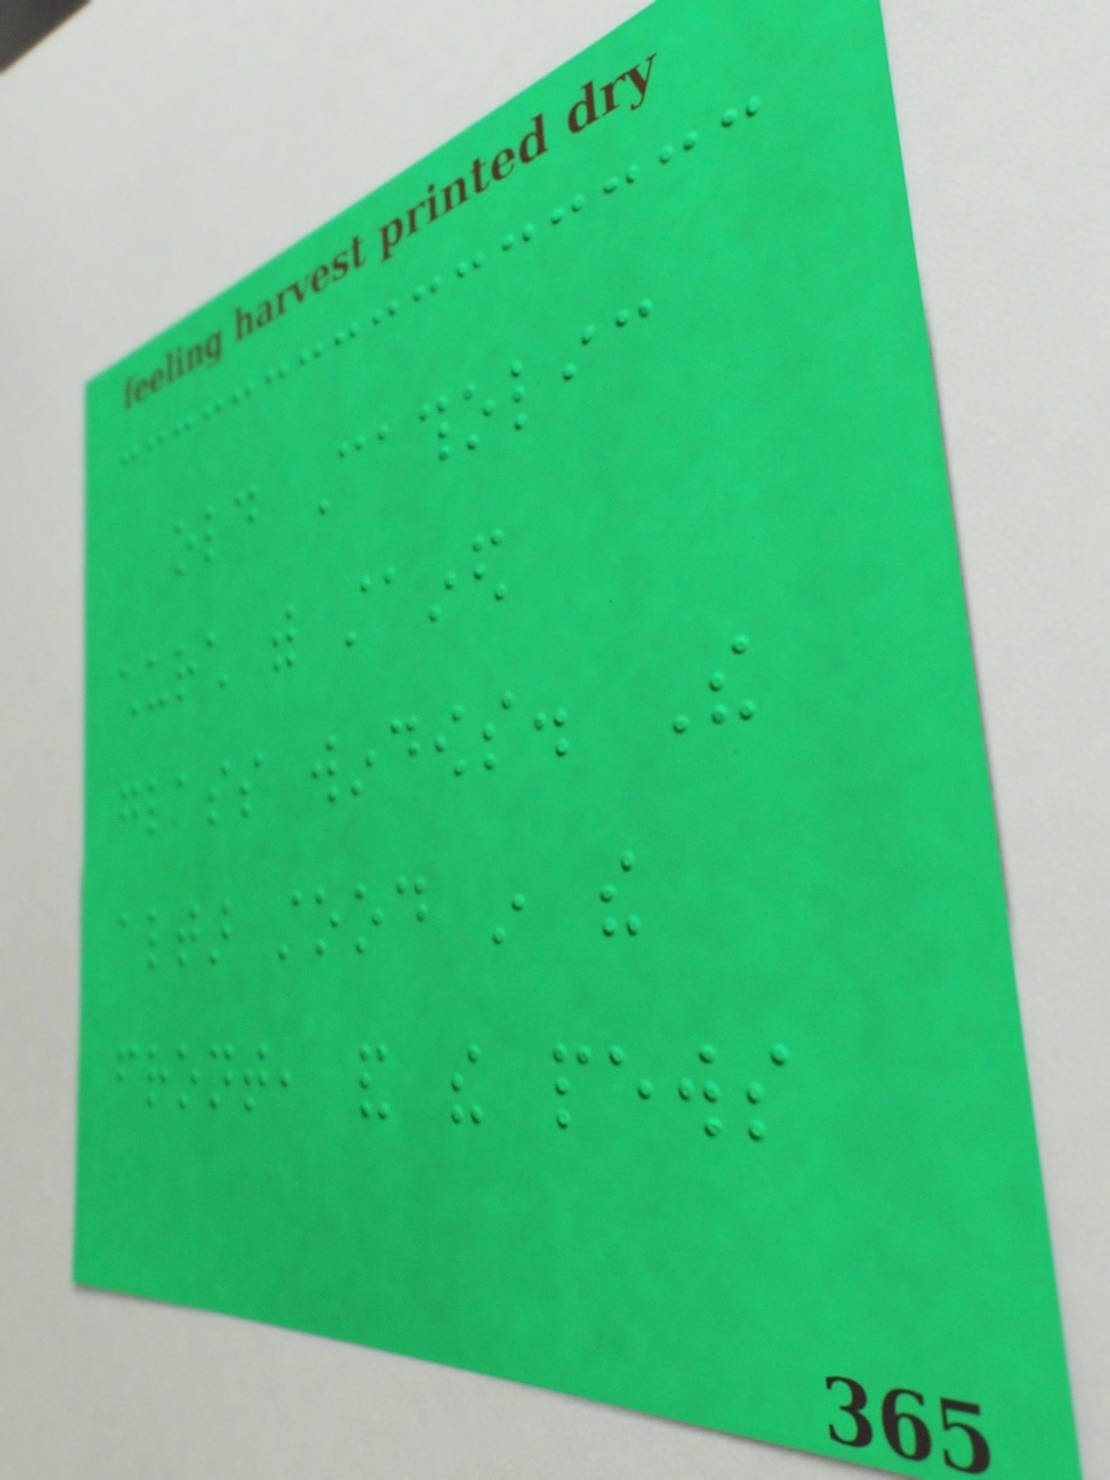old Catholic
church with stained
glass windows. The
altar stood in the
front, and the pews
